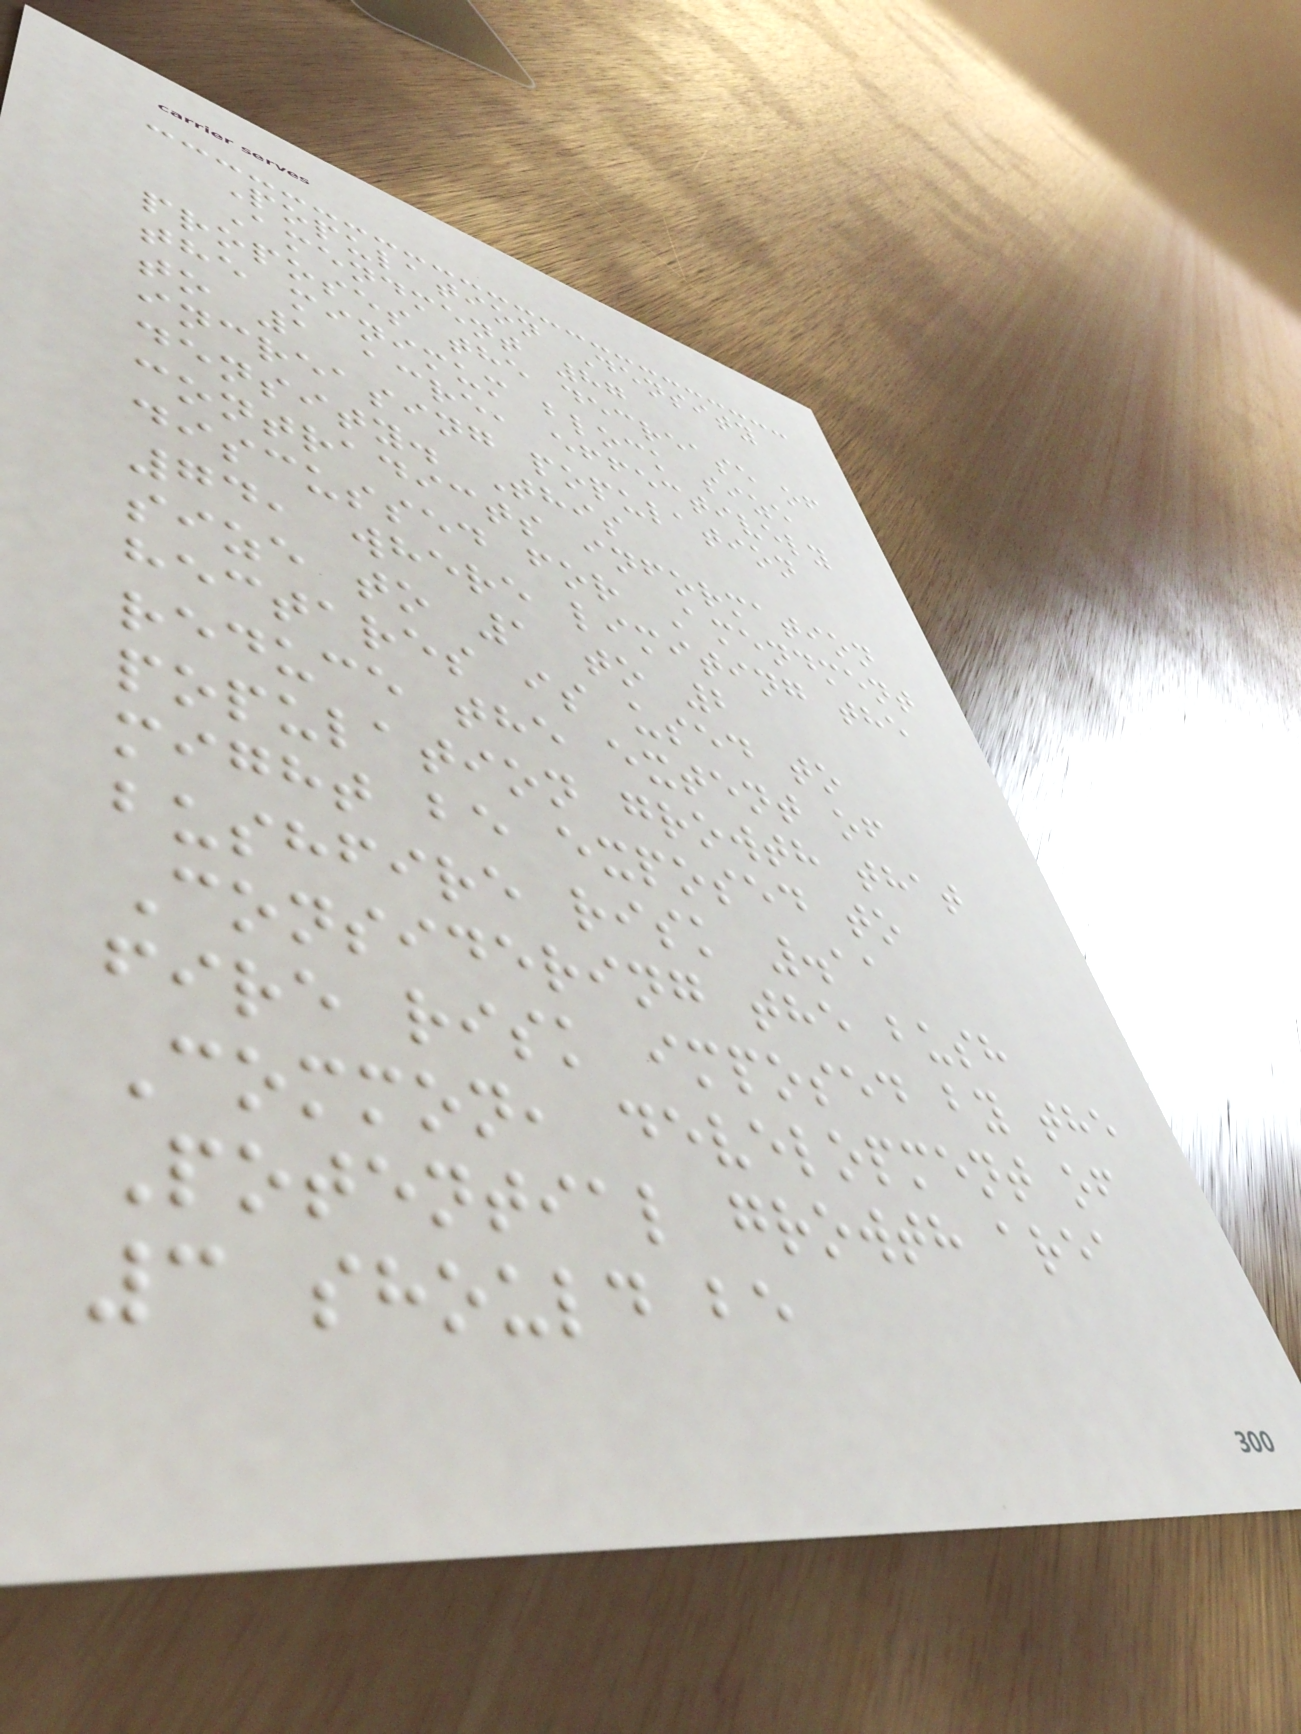Population Density
Amendment 87
proposes the decrease of
the minimum block size
to 1 acre, effectively
increasing population
density. This
contradicts information
discussed for Amendment
74, where limiting the
size to 1 to 2
hectares is used to
reduce the extent of
population growth that
might be exposed to
bushfire risk .11
Considering the bush
fire risk imposed by the
Common, development of
Potential growth area
3 should be
